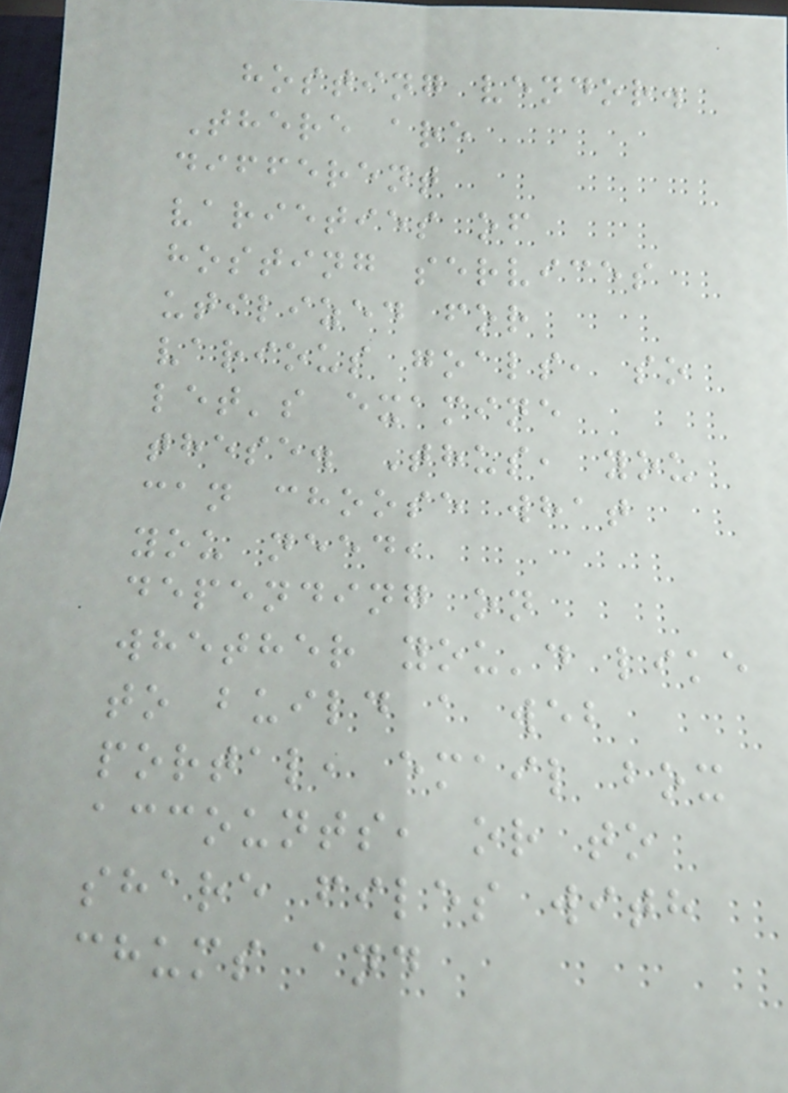hosting vendor.
There are
different
varieties of
hosting services
utilized for
various goals, so
let's examine
these. Thus, you
can choose what
you need,
depending on
whether you'd like
to build a web
portal, email box
accounts, or to
share files with
chums and
